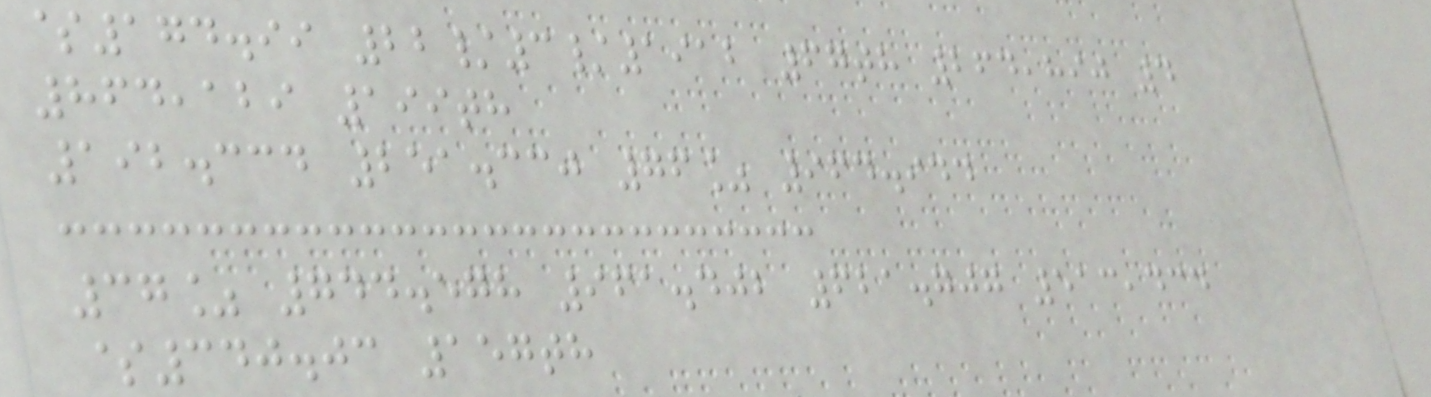$174.99 22/3/1912 67th 264,890 4
864,129 199th
192.334 251.330 76% 964.944
37% 744.578 961.402 621.707 513,434
$340.03 157th
